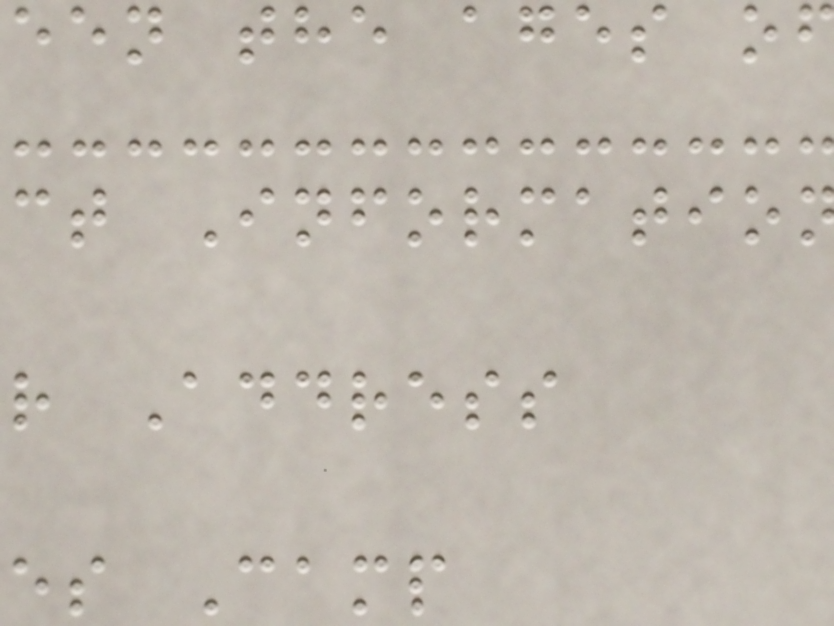een the ages o
ct Informatio
r Address
es Camp
